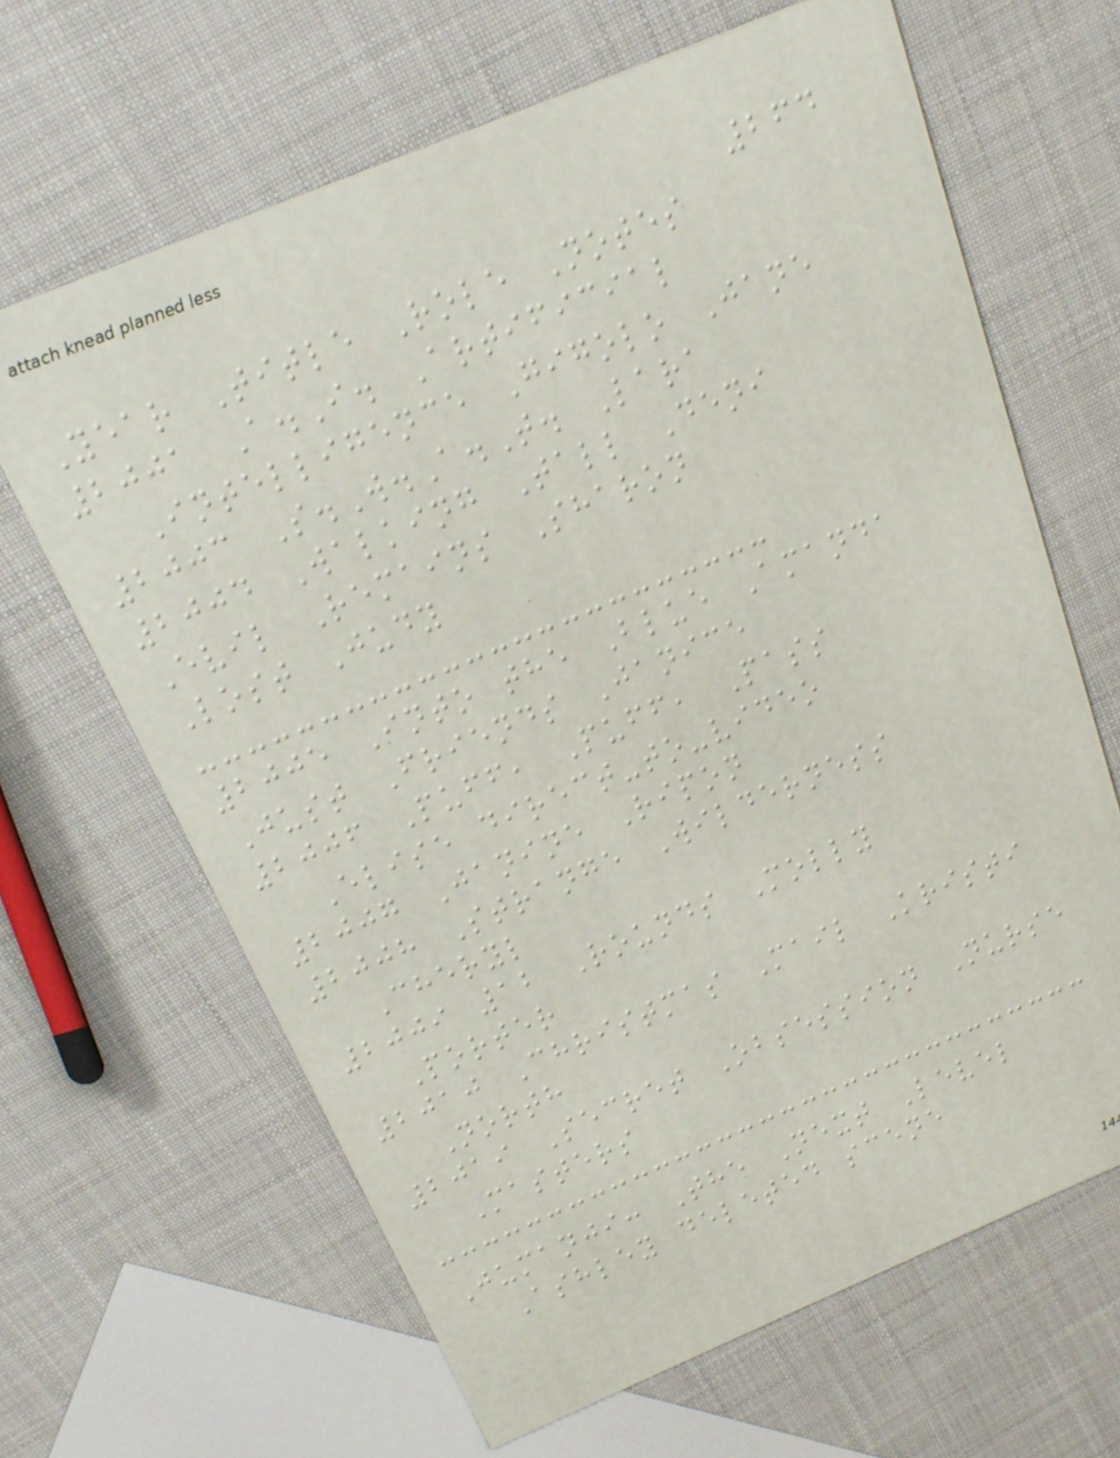264
Year Title Role Notes
2001 A.I. Artificial
Intelligence Gigolo Jane
2003 S.W.A.T. Lara
2004 Walking Tall Deni
Evil Remains Sharon
Lost Judy
2005 Into the Blue Amanda
Just Friends Janice
2006 Puff, Puff, Pass
Elise direct-to-video
2007 Janine Ripon
2008 Strange Wilderness
Cheryl
2009 12 Rounds Molly
Porter
2010 Christmas Mail Kristi
North
2019 Secret Obsession Nurse
Masters
Jumanji: The Next Level
Ashley deleted scene
